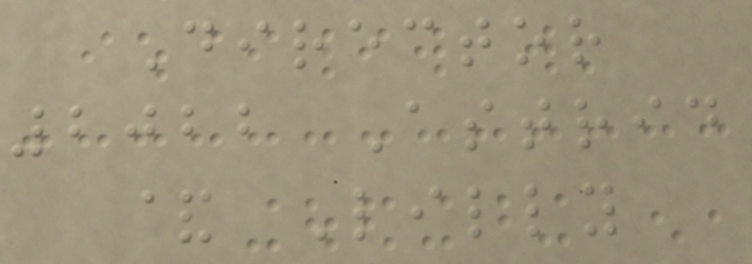Director
2022 Astrid
& Lilly
